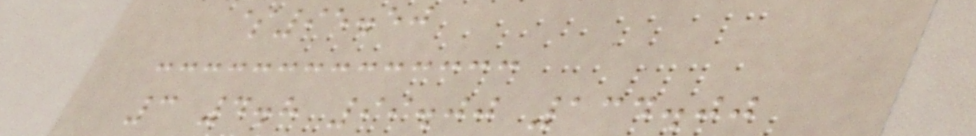$95.50
3 4.8 99.00 134.00
